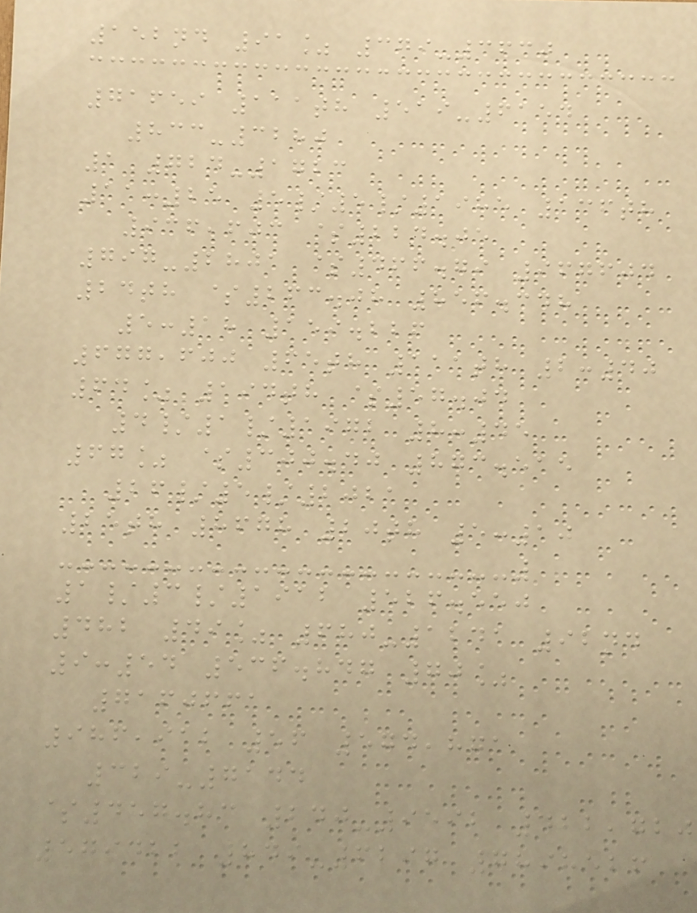152nd 91% 379-3630
71659 111th 519-6154
833-3280
1 724-1723
11:25 5/5/1985 136th
936,603 $224.05
797-2801 $466.79 967604
24th $263.08 856.348
5:18 159.226
677,600 65th 111th 2:40
64% 194th $57.04
4/1/1972 8:45
67% $300.40 873.515
26/5/2021
25th 8678 20th 5:10
1/3/1912 526.550
482 49% 680-1241 92nd
9:54 536.847 70%
7160661
986,912 56 574,871
329-7144
$457.83 240-9592 422,720
579422 849-6297 7898526
